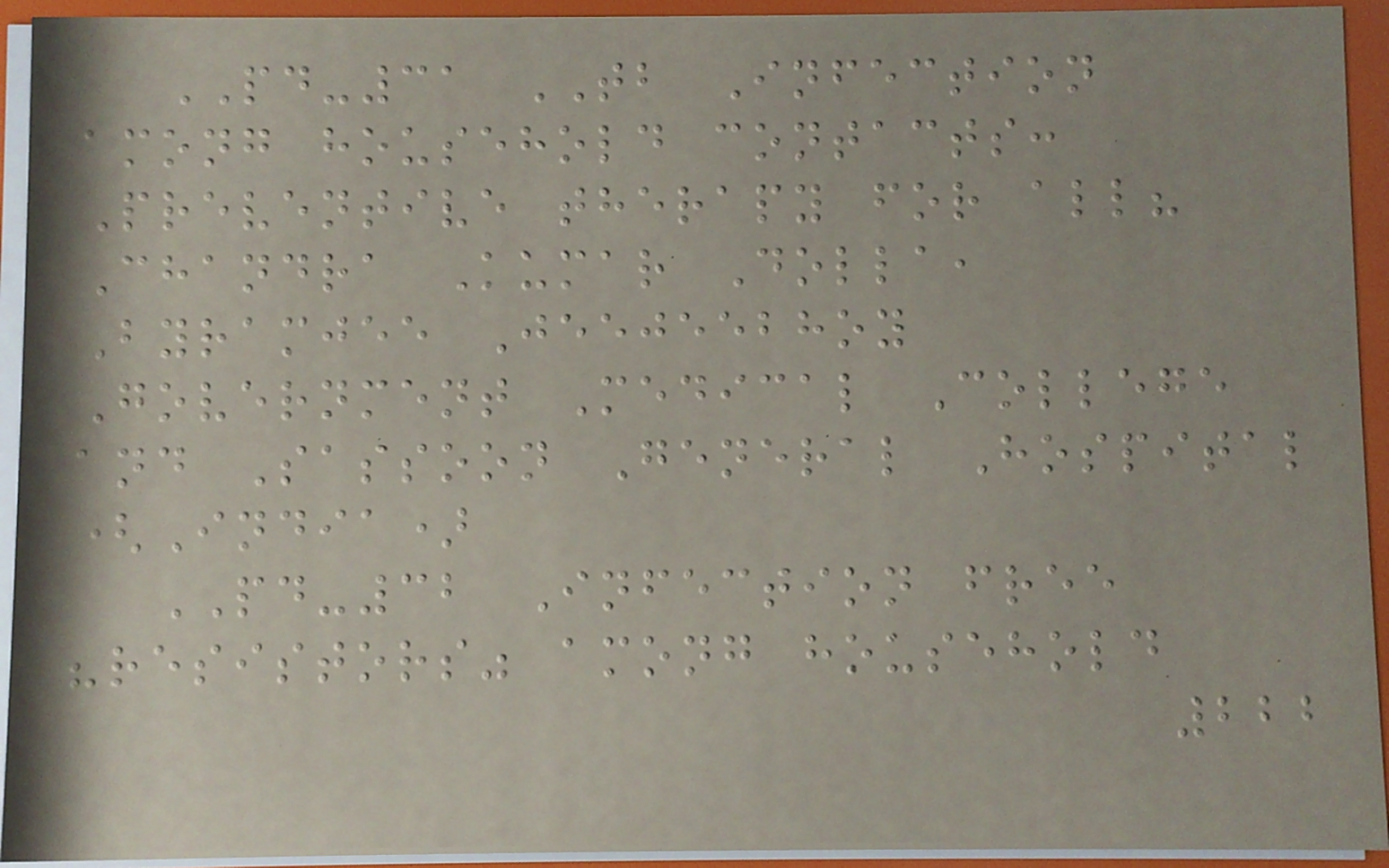PD-31 TB Infection
among household contacts:
Preventive therapy for all?
Chandra Kumar Dolla,
Byramjee Jeejeebhoy
Government Medical College
and Sassoon General Hospital
(India)
PD-32 Infection free
"resistors" among household
222
